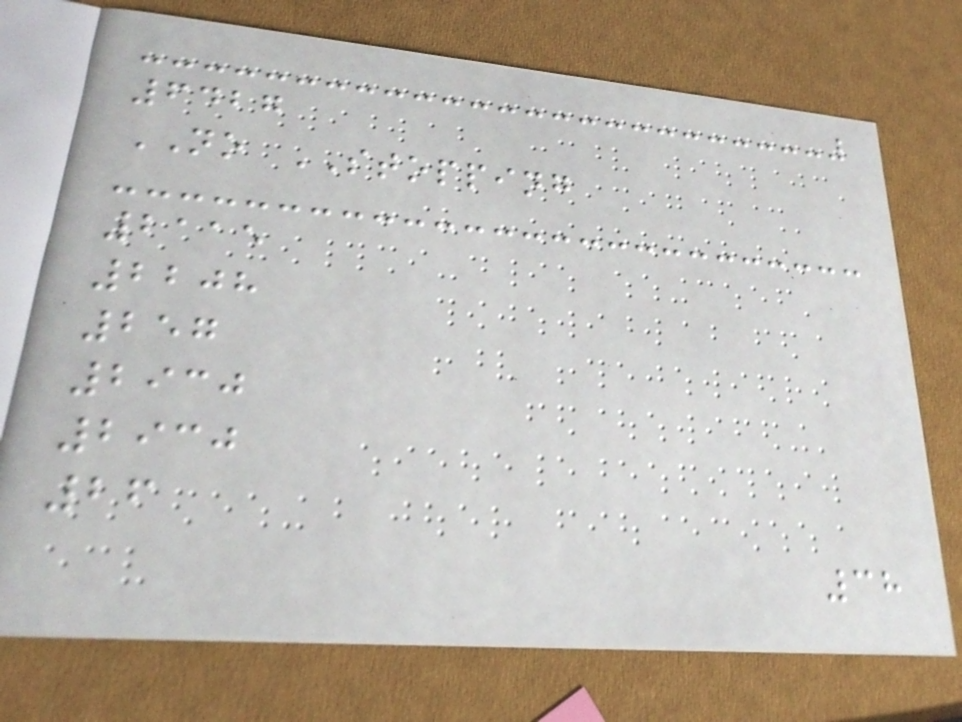6427
NO STOPPING
2115
2208
257
2930
2930
26
38
